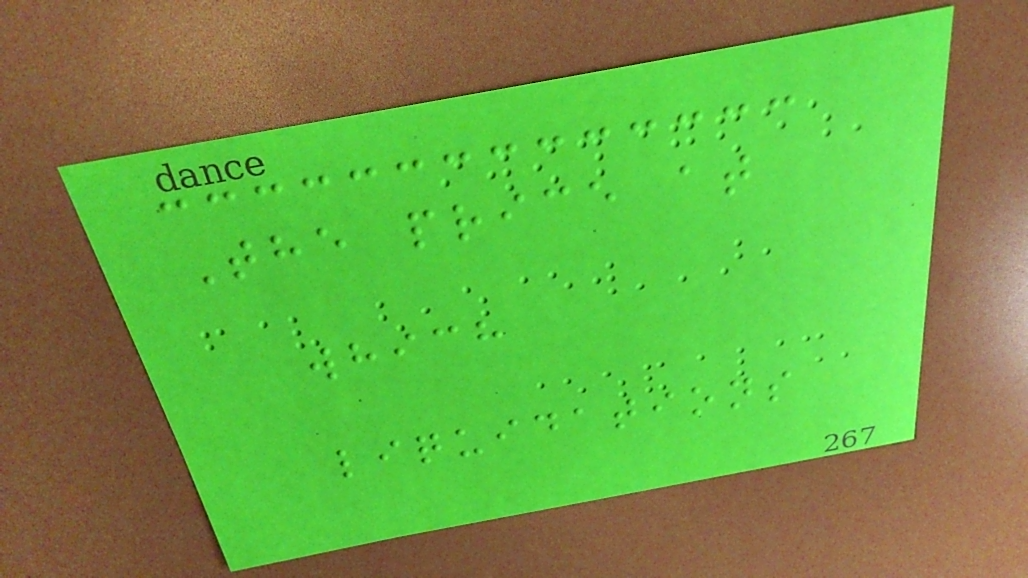The price at
which
liquidations
